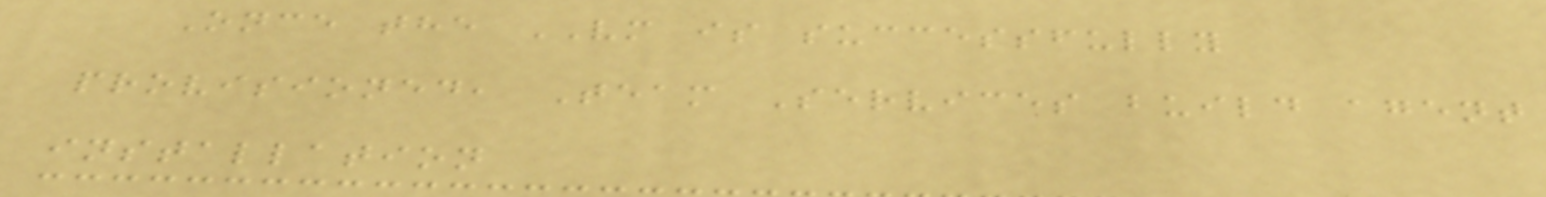Once the VM is successfully
provisioned, Team Services build agent
installation
